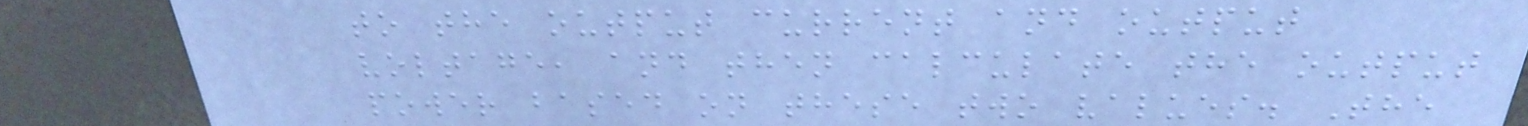to the output current and output
voltage, and then calculate the output
power based on these two values. The
